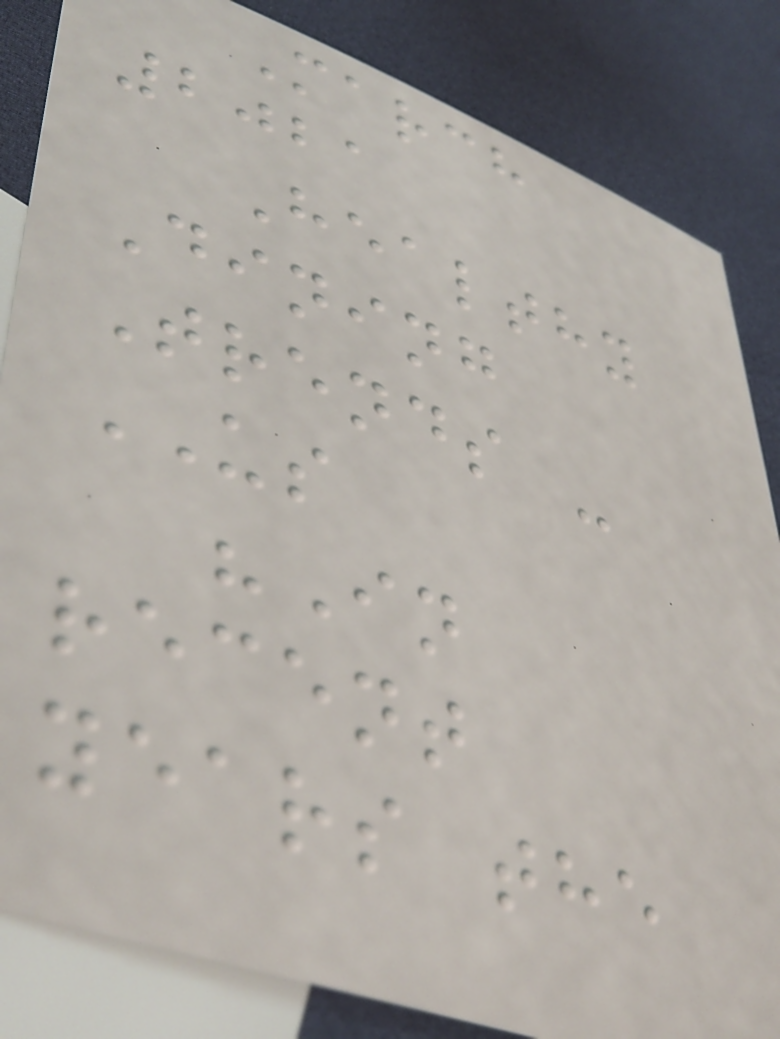March
2021
Healthy
Dining
Trends -
US
"In
recent
years the
